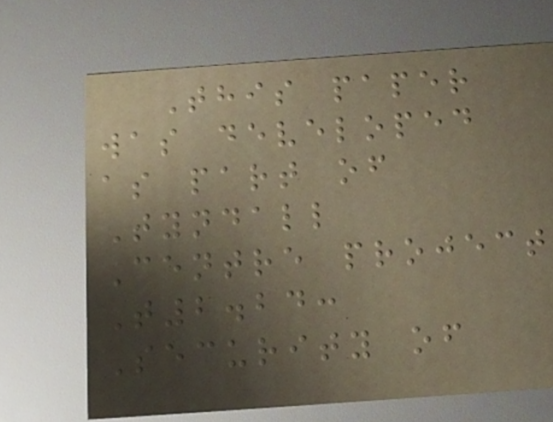This paper
was developed
as part of
Tyndall
Centre project
T2.24:
Security of
